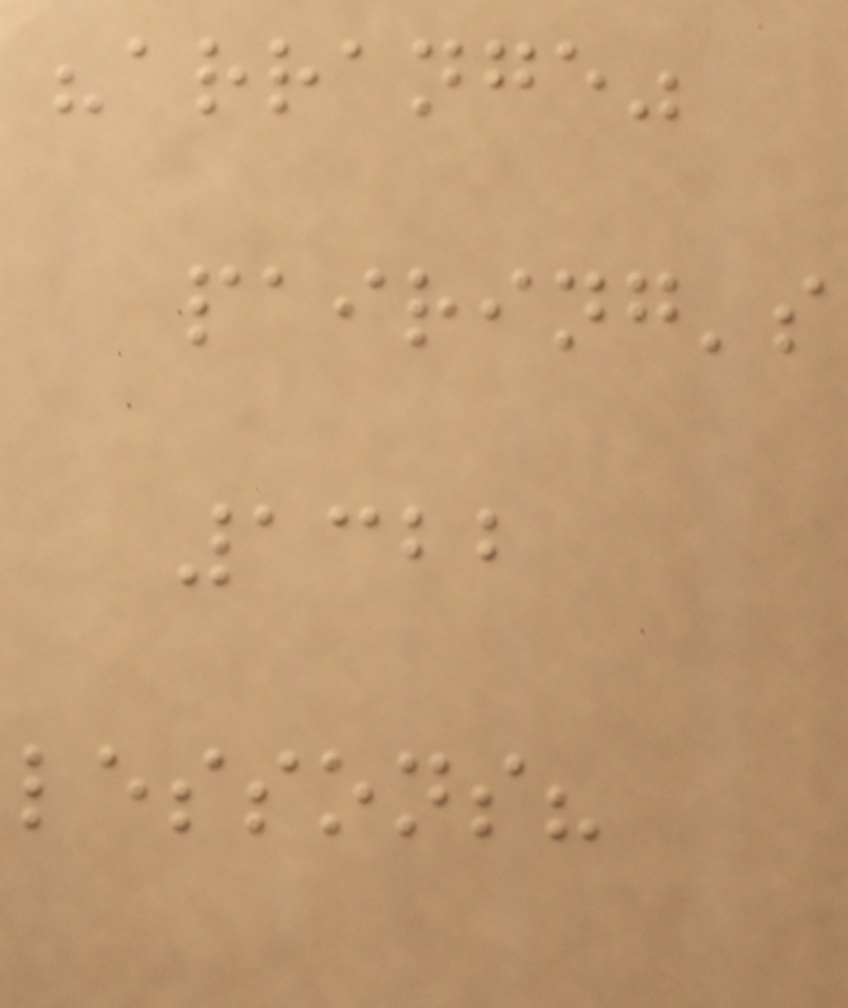"arrange"
pairing's
1322
lessons?
